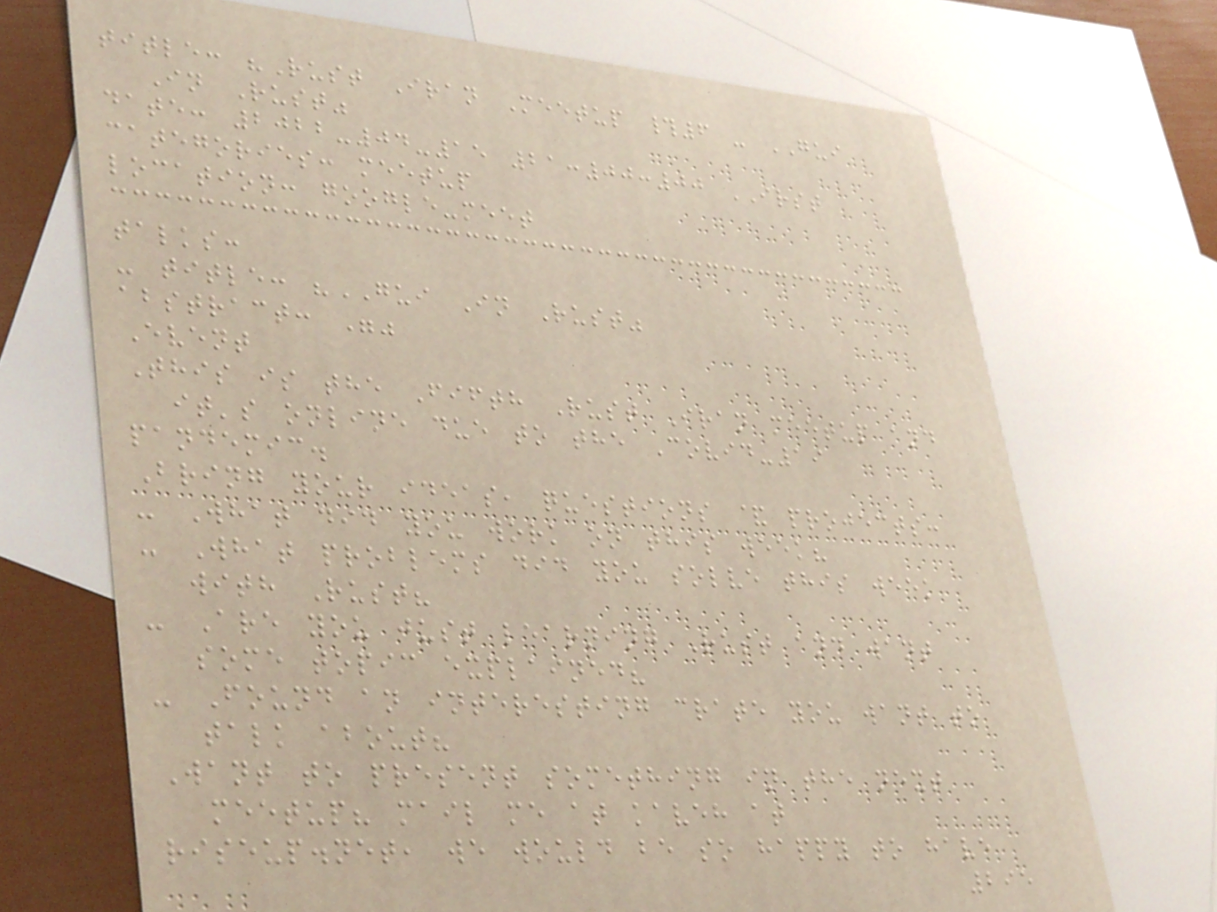title: "Rust Iran Meetup #6 - GUI
In Rust"
date: 2022-04-15 21:00:00 IRST
categories: meetup
location: google-meet
talks:
- title: "GUI In Rust"
abstract: ""
Event
This is the Fifth Rust Iran meetup and
it's online due to the Covid-19
pandemic.
Bring your ideas, questions & projects:
- What did you work on this week?
- What problems did you solve this week
with Rust?
- Are you just learning Rust and want
some topic explained?
- Found an interesting crate you want to
talk about?
Want to present something in the next
meetup? mail me at kaveh at
riseup.net, we would be so happy to have
295
